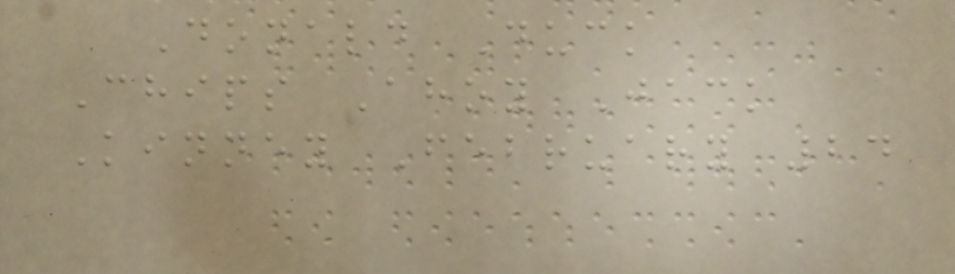Donald Duck
Chips Ahoy Jack
Kinney February 24
